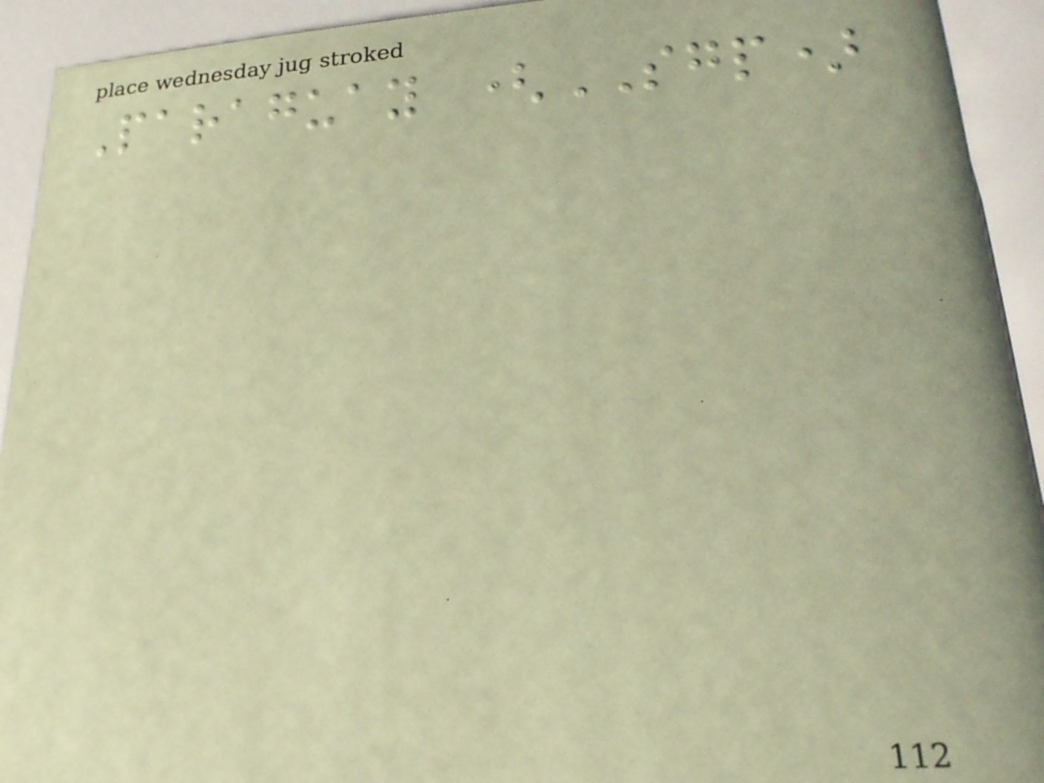Paraguay (SGP)
